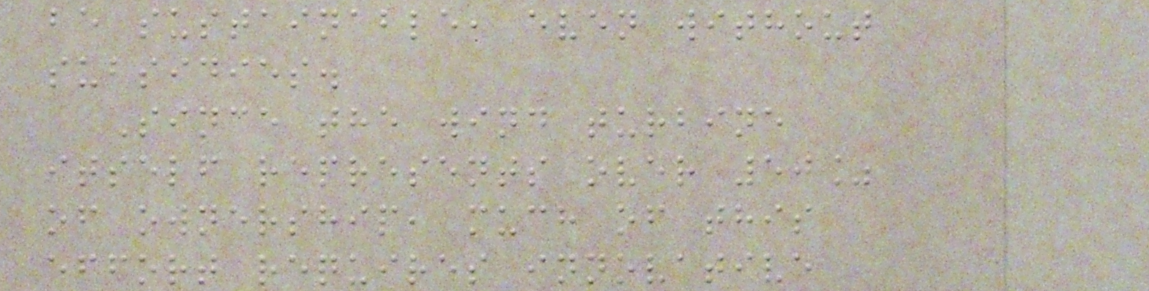be sustainable, even without
subsidies.
Since the wind turbine
itself represents over 50%
of ownership, much of this
effort requires innovative
